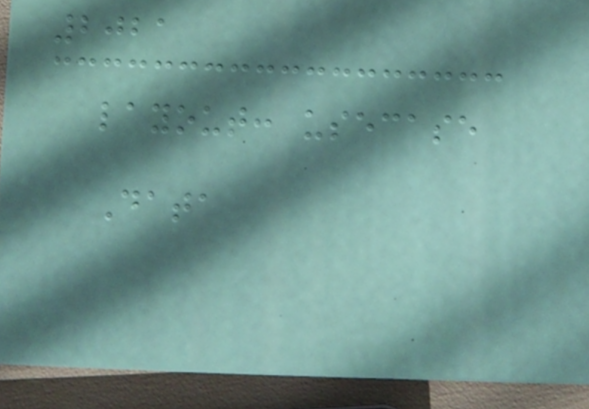2021
layout: usecase
Data
